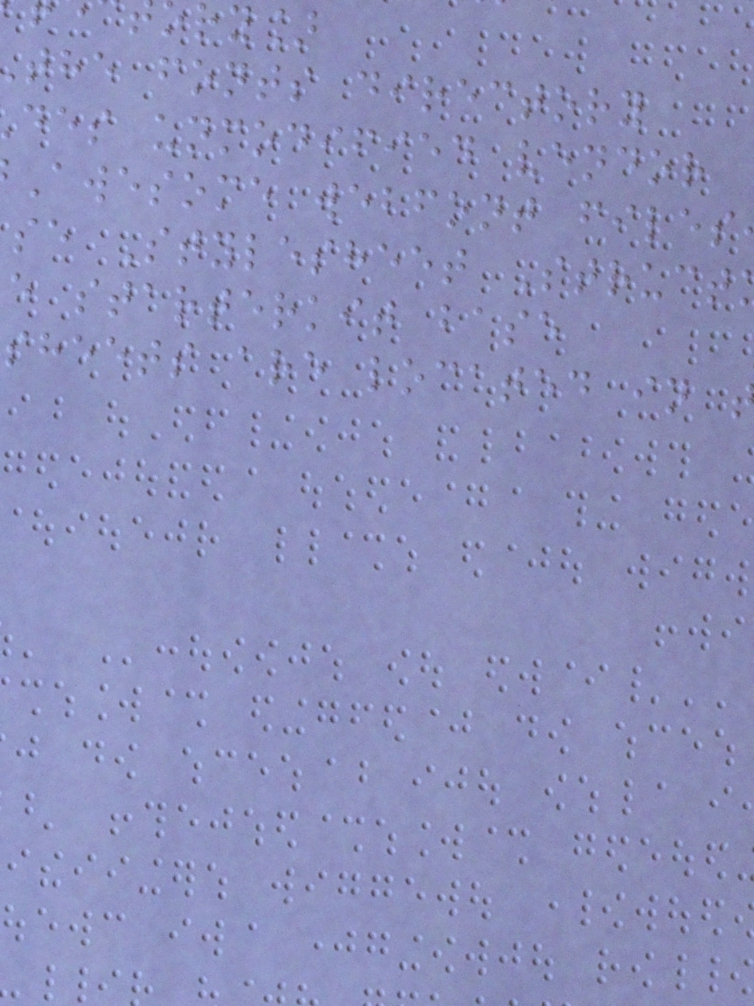ry]
the fonts directory
des unmodified vendor
Awesome webfont files
se Stylesheet Struct
e starterkit base
sheets are located in
